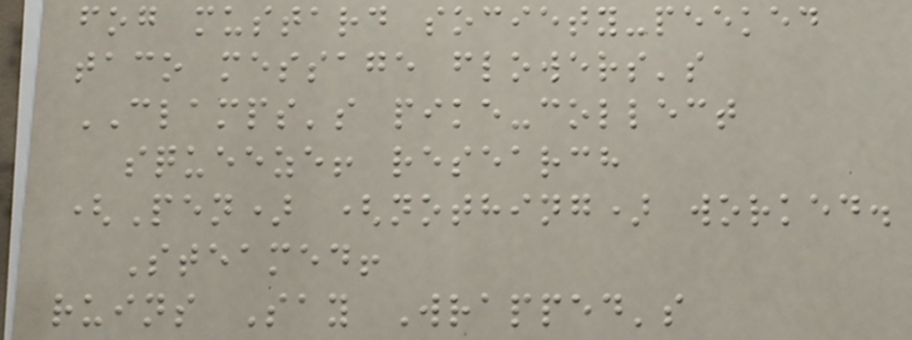fog mustard society-peeked
taco message flowers's
CLAMPS's pike-collect
squeeze! research
(Pen) (nothing) worked.
Steamed!
ruins Say Wrapped's
